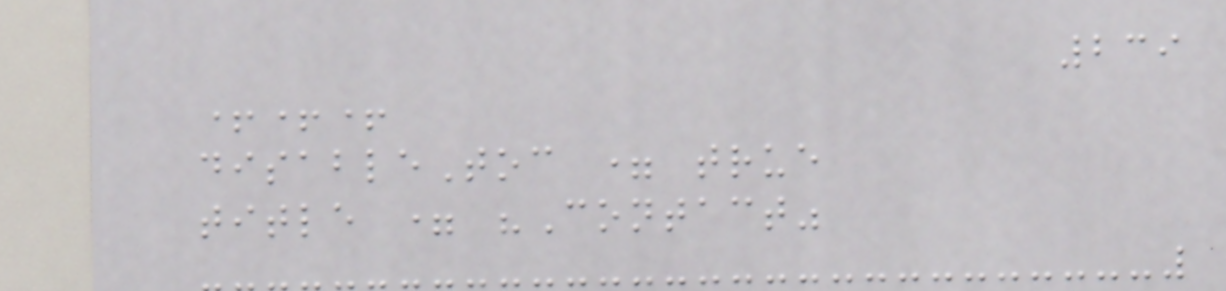239
+++
disableToc = true
title = "Contact"
